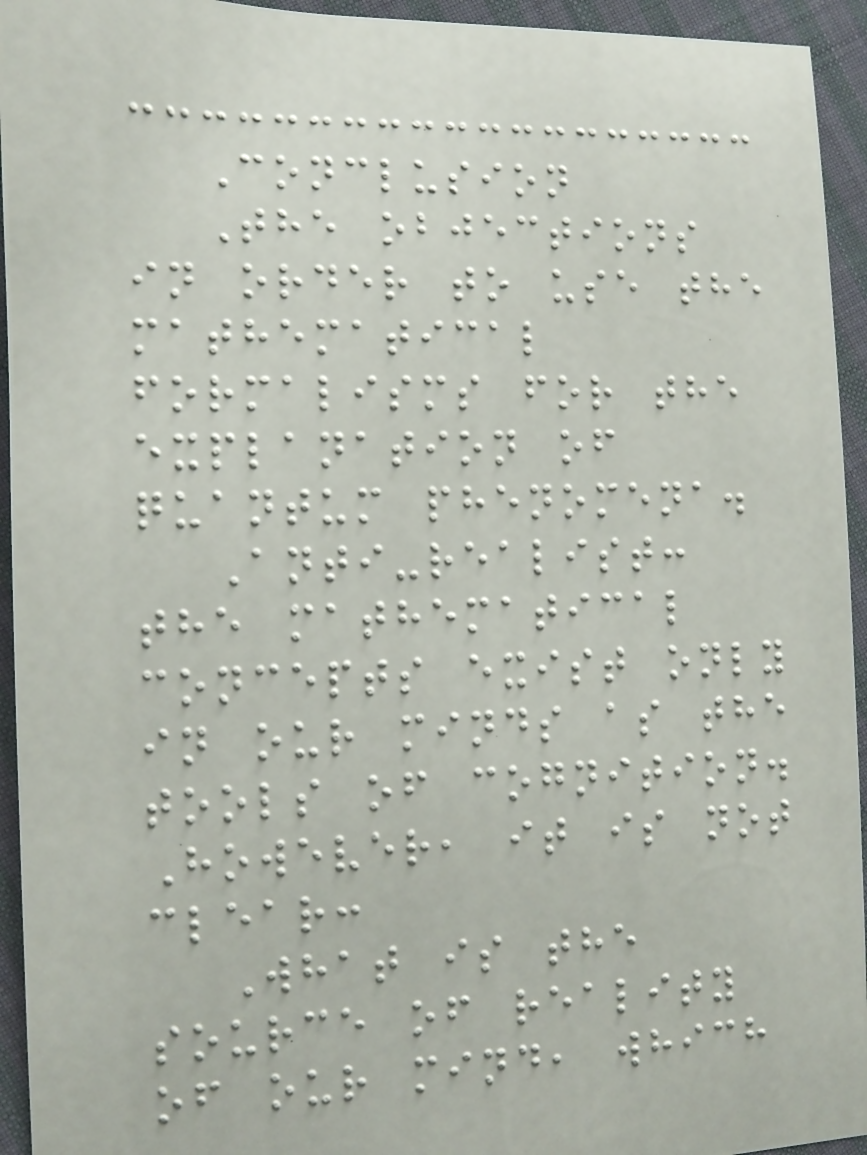Conclusion
The objections
in order to use the
mathematical
formalisms for the
explanation of
quantum phenomena.
Anti-realist:
the mathematical
concepts exist only
in our minds as the
tools of cognition.
However, it is not
clear:
What is the
source of reality
of our mind, which
